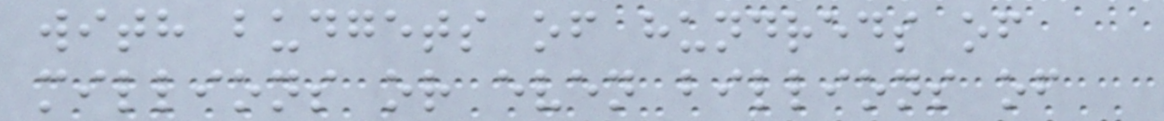with budgets of hundreds of
millions or even billions of
